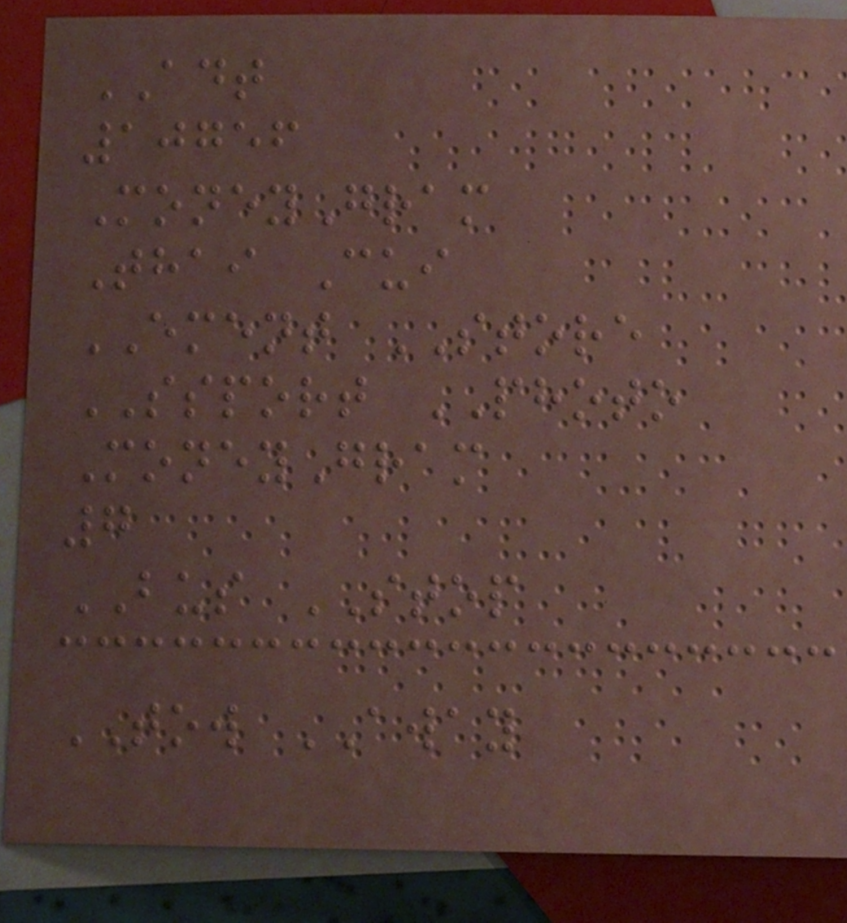ADT
10756
MoneyGram
Thai Cui
EMENT STORE
SSPORT PHOTO
MoneyGram
7
BUS STOP
TOW AWAY
